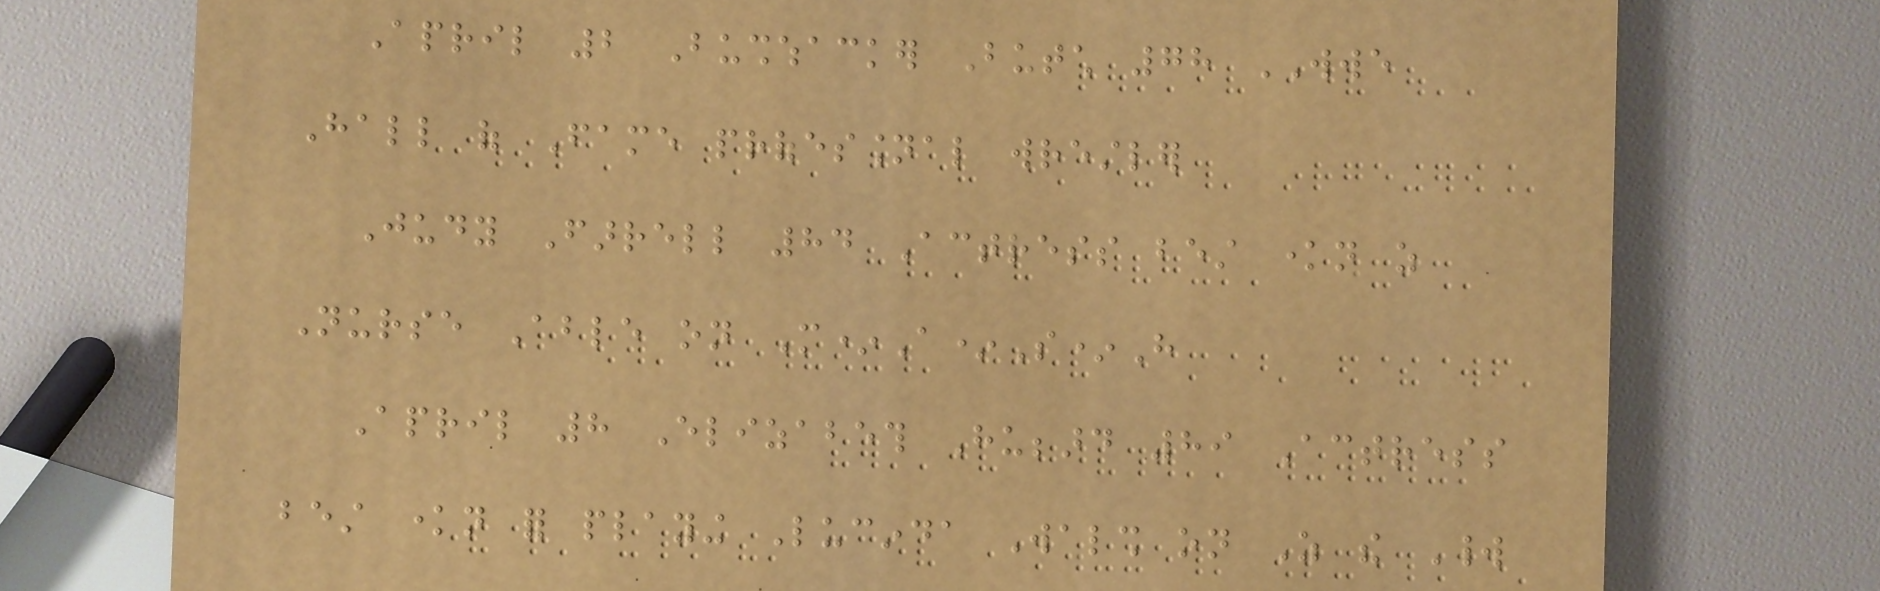April 2 Bushwhacker Butch 78 WWE
Hall of Fame professional wrestler
Judy Farrell 84 Actress best known as
Nurse Able on M*A*S*H
April 8 Elizabeth Hubbard 89 Actress
best known for playing Lucinda Walsh on As the World
